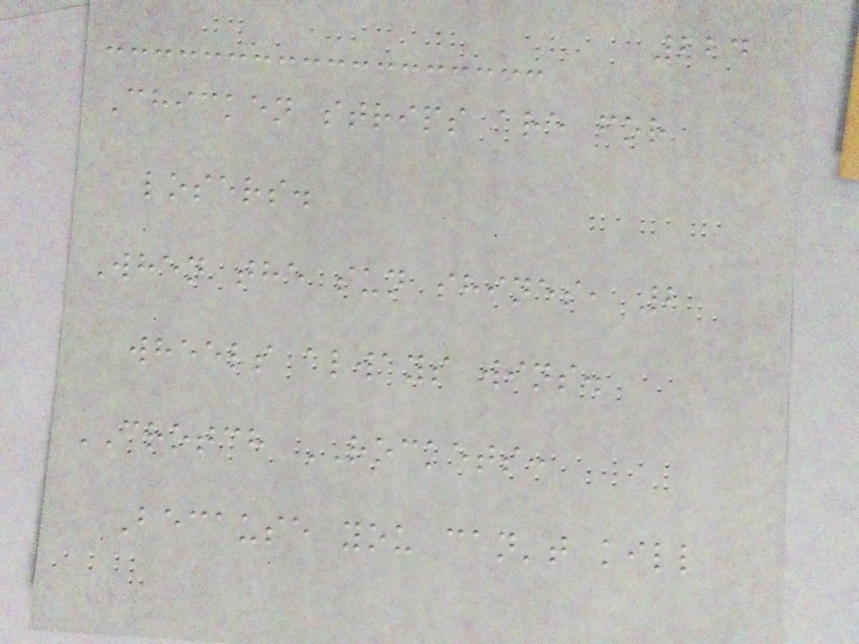224
Chicken strips are for
losers.
When the sun shines, 2
wheels always wins.
CROTCH ROCKETS:
Because you can't kill
